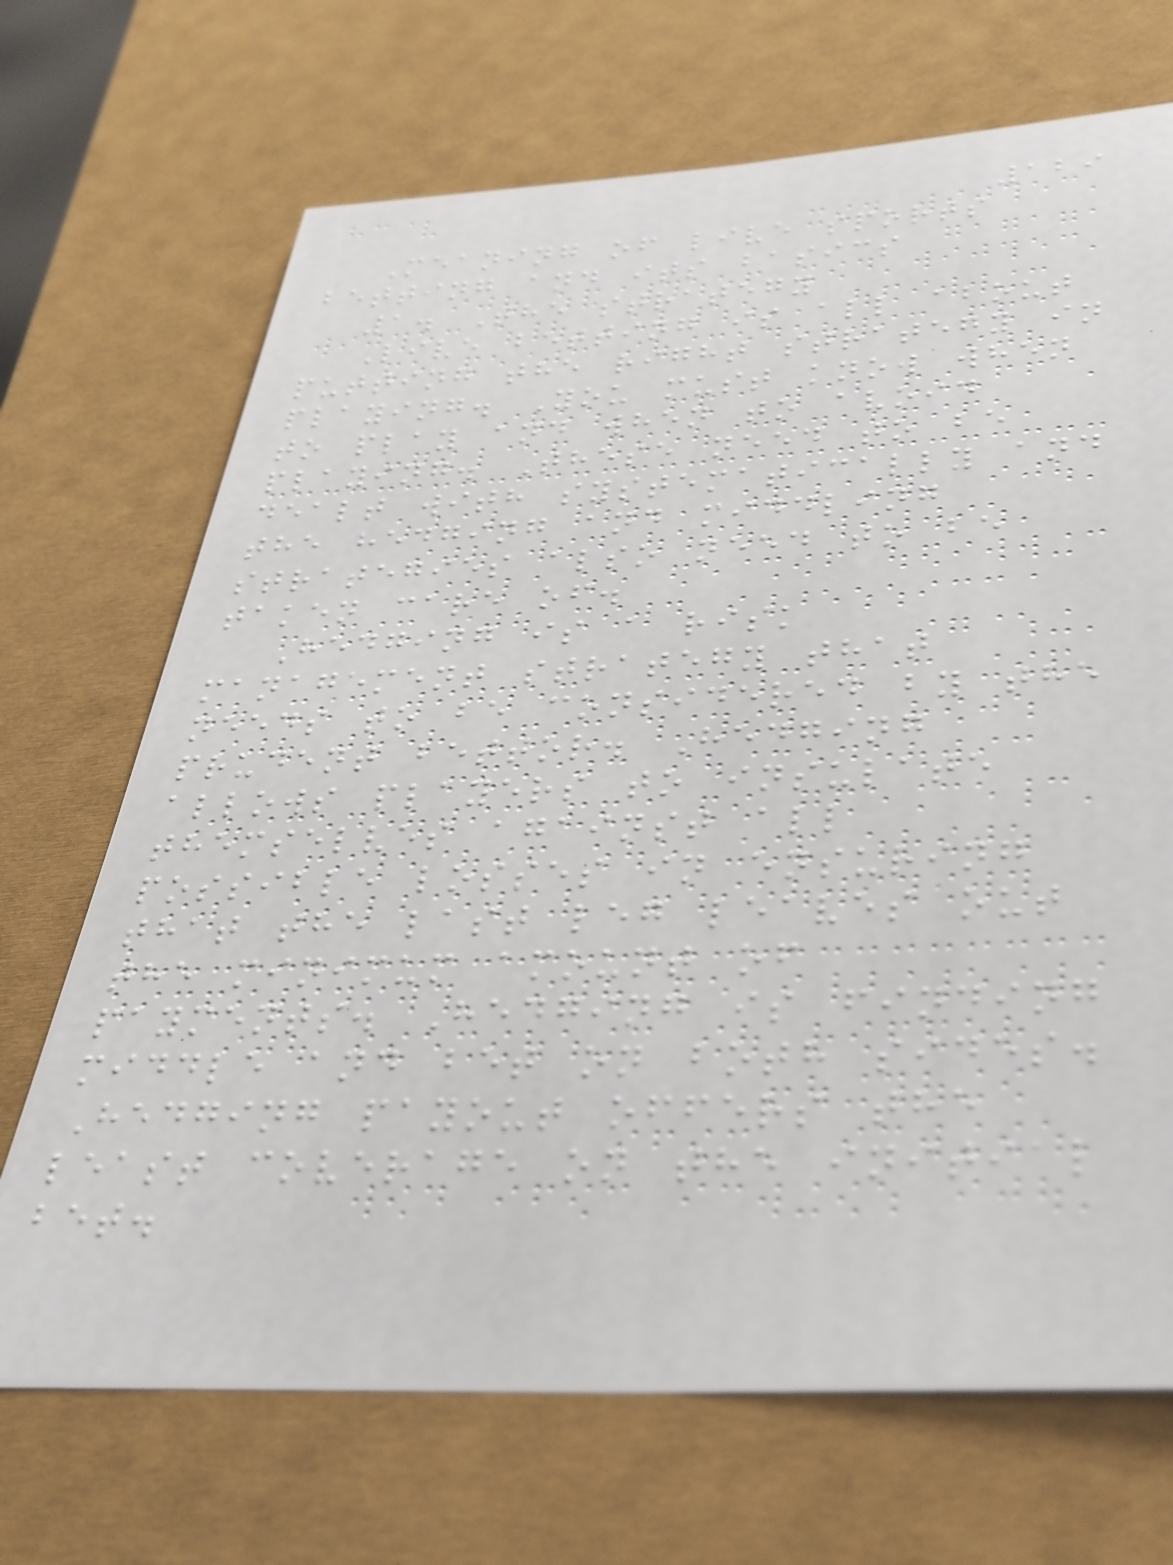129
Meaning of live sports
betting and its basics
1. The strategy
Live betting is all about
putting the right strategy in
playing. You must know when
to play and when to avoid
playing. These need to be
dealt with systematically and
the hedging and middling
strategies also need to be
taken care of.
Hedging is a risk
management strategy that
needs to be considered by the
prudent bettor. Hedging
allows players to insulate
themselves against all
possible losses in ensuring
that the last leg leaves out
the minimum amount of
payments. Hedging is finding
middle and bet on both sides.
Hedging payout offers the
least coverage on the initial
bet.
